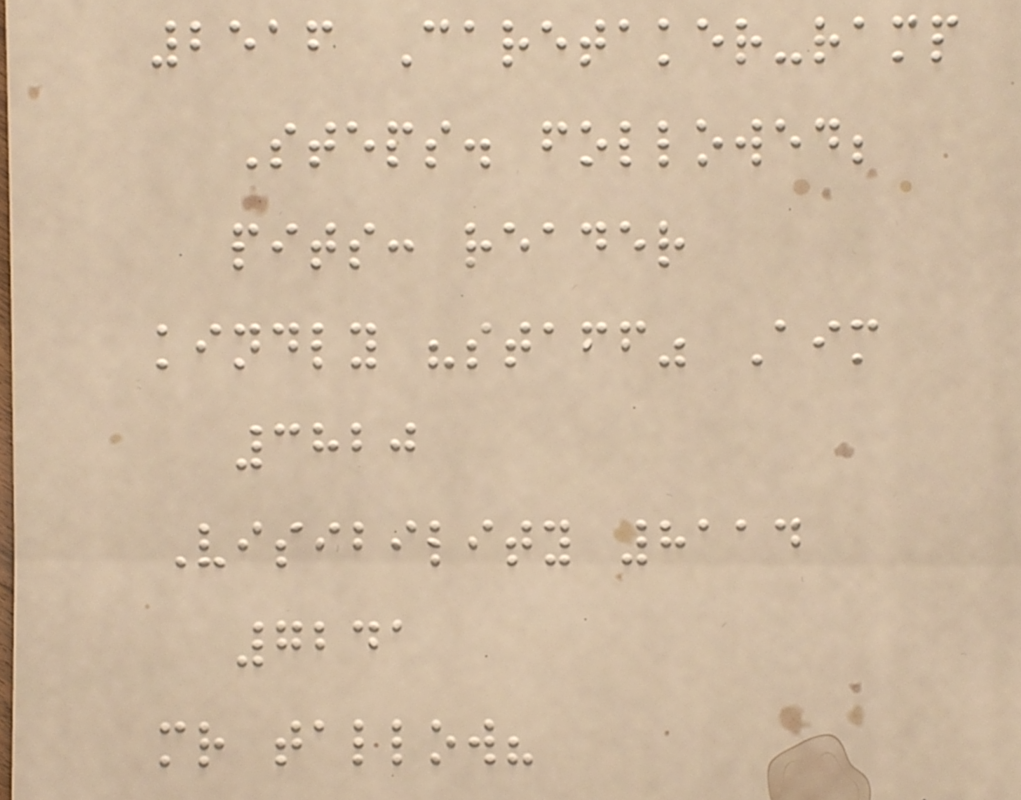2516 Caretaker-ramp
Steps. followed;
pits: reader
kindly "staff" Aim
3820
Visibility 8114
7241
mr tallow?
